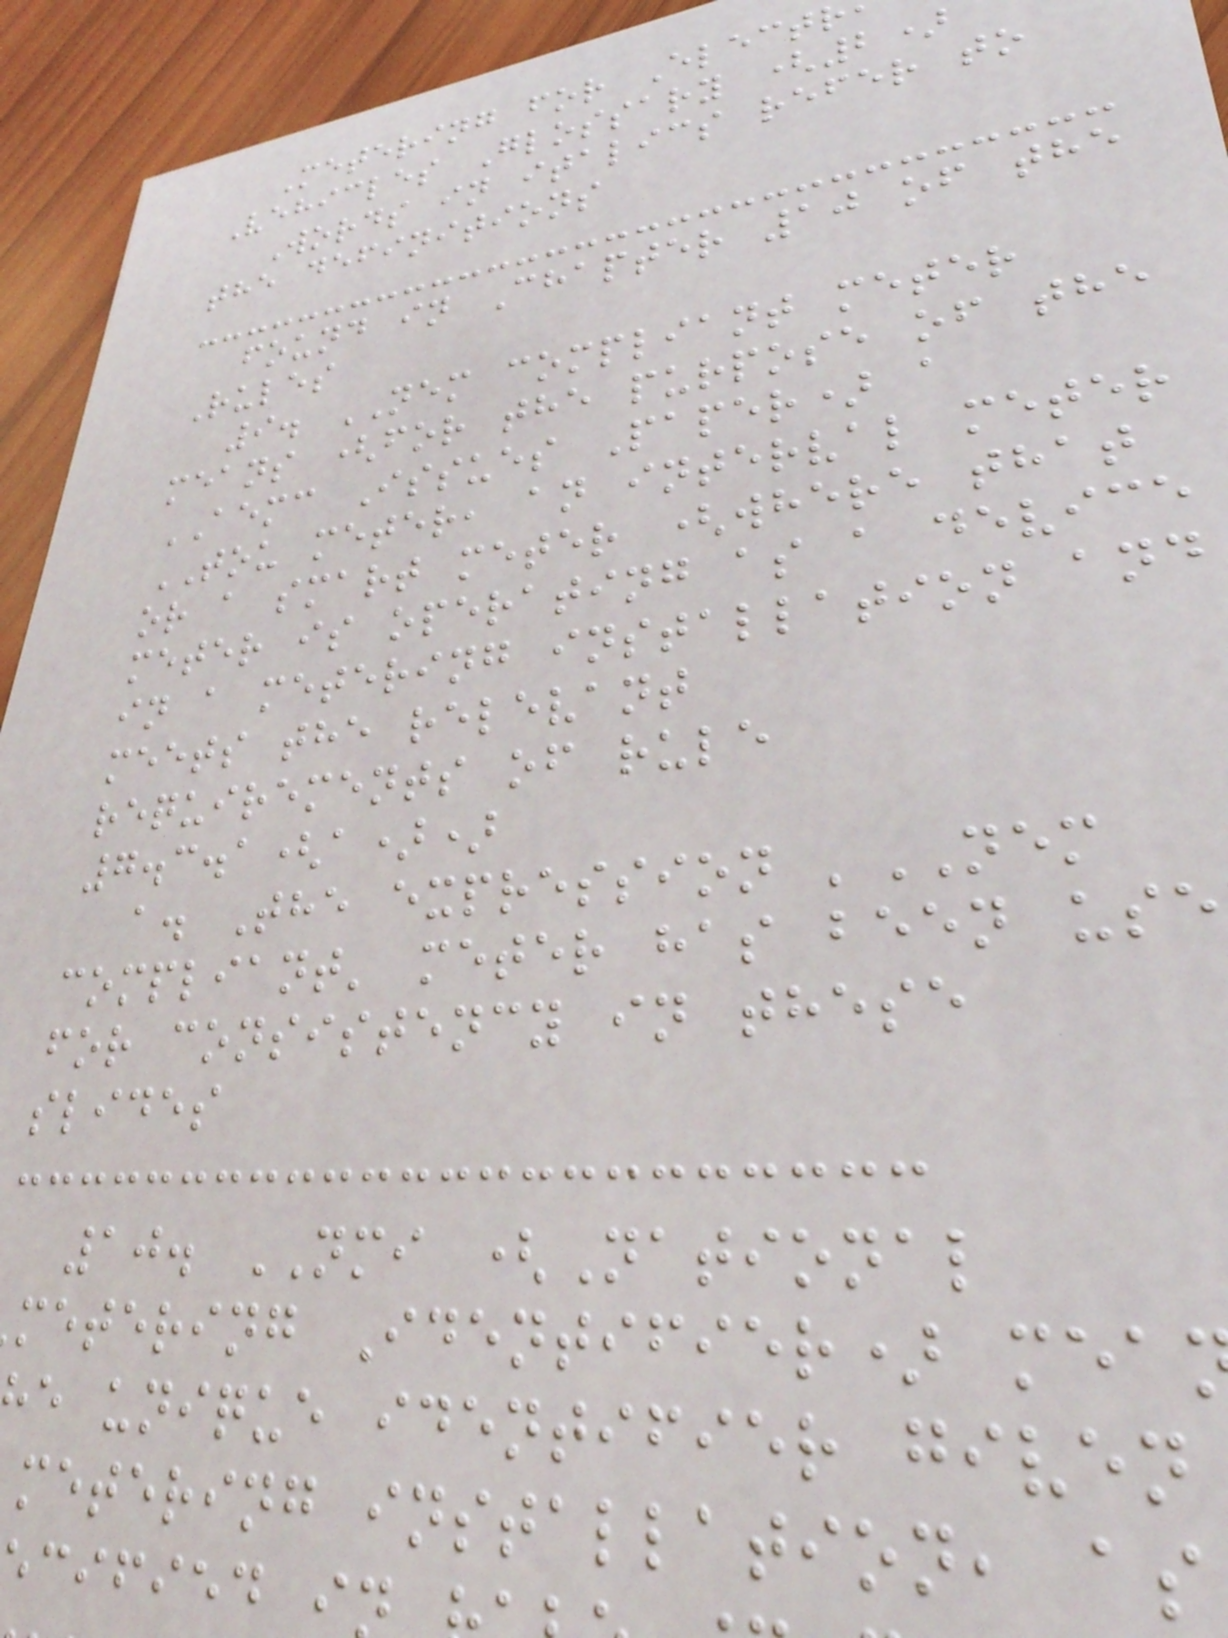Metering for Elect
Vehicles Glossary (2)
Words in italics refer to
the definitions
found in Chapter 10 of the
Rules
9. NEM compliant meter
means (for the purpose of the
AEMC Issues Paper) a
TOU meter, an interval meter
or a smart meter (where that
meter is operating as a device
in a metering installation and
meets the relevant
requirements of rule
7.3.1(a))
a. The expression 'NEM
compliant' meter has been use
for consistency in these
slides
10. NMI (National
metering Identifier) mea
e unique identifier given
metering installation, as
cified i
